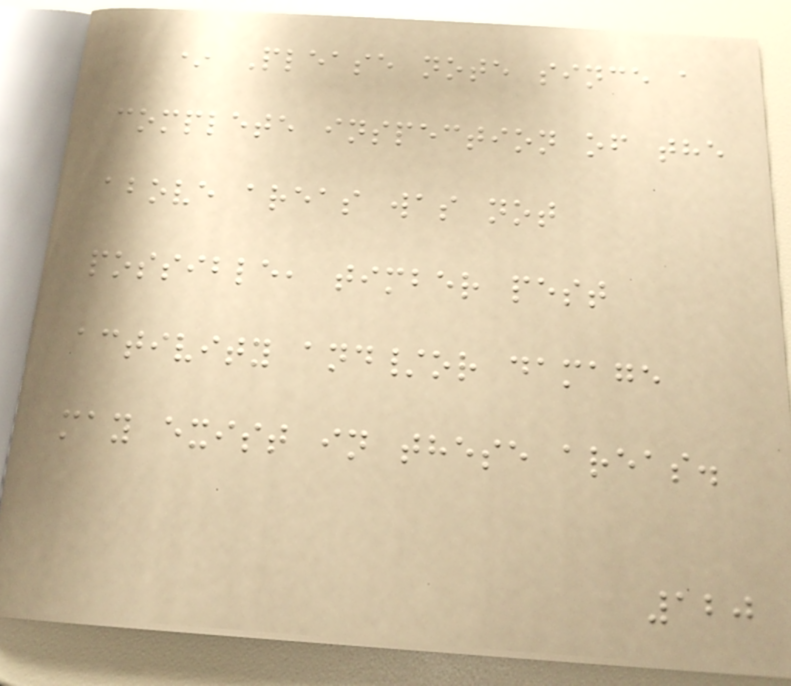* Please note since a
complete inspection of the
above areas was not
possible, timber pest
activity and/or damage
may exist in these areas.
120
